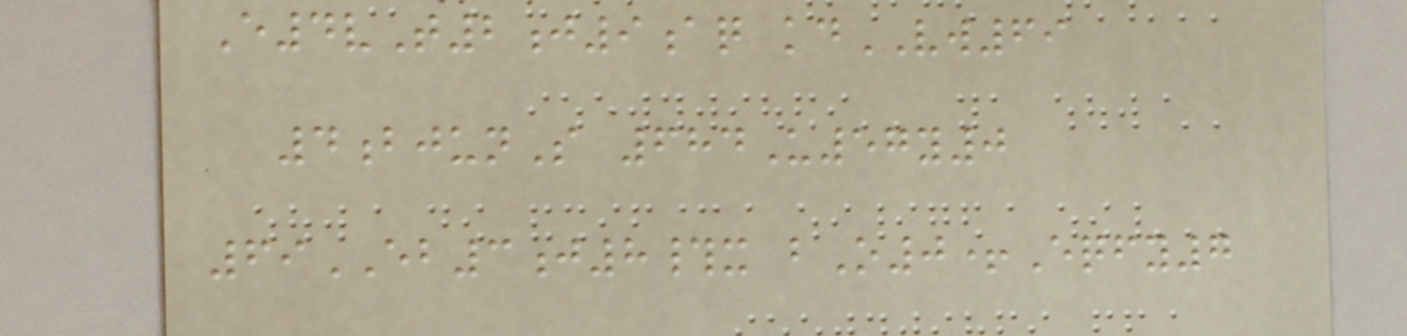E4vT2j9aq kdVW69
4bjunS 684U57y0
69EB3j8#x bO0+Eqfy7
